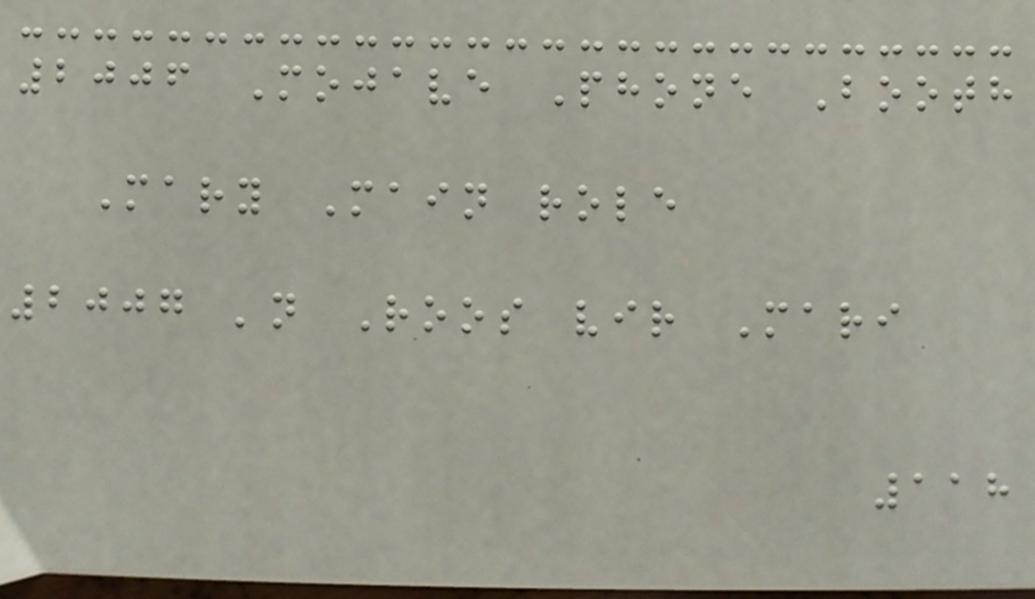2006 Mojave Phone Booth
Mary Main role
2007 'n Roos vir Mari
118
